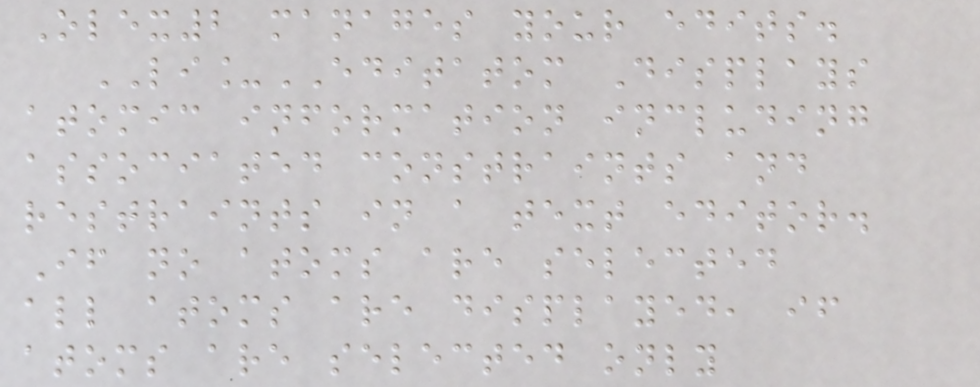Olex2 manages your edits.
LI_EDITATOM Displays
atomic information including
associated constraints and
restraints in a text editor.
If no atoms are selected
all atoms are displayed, if
atoms are selected only
